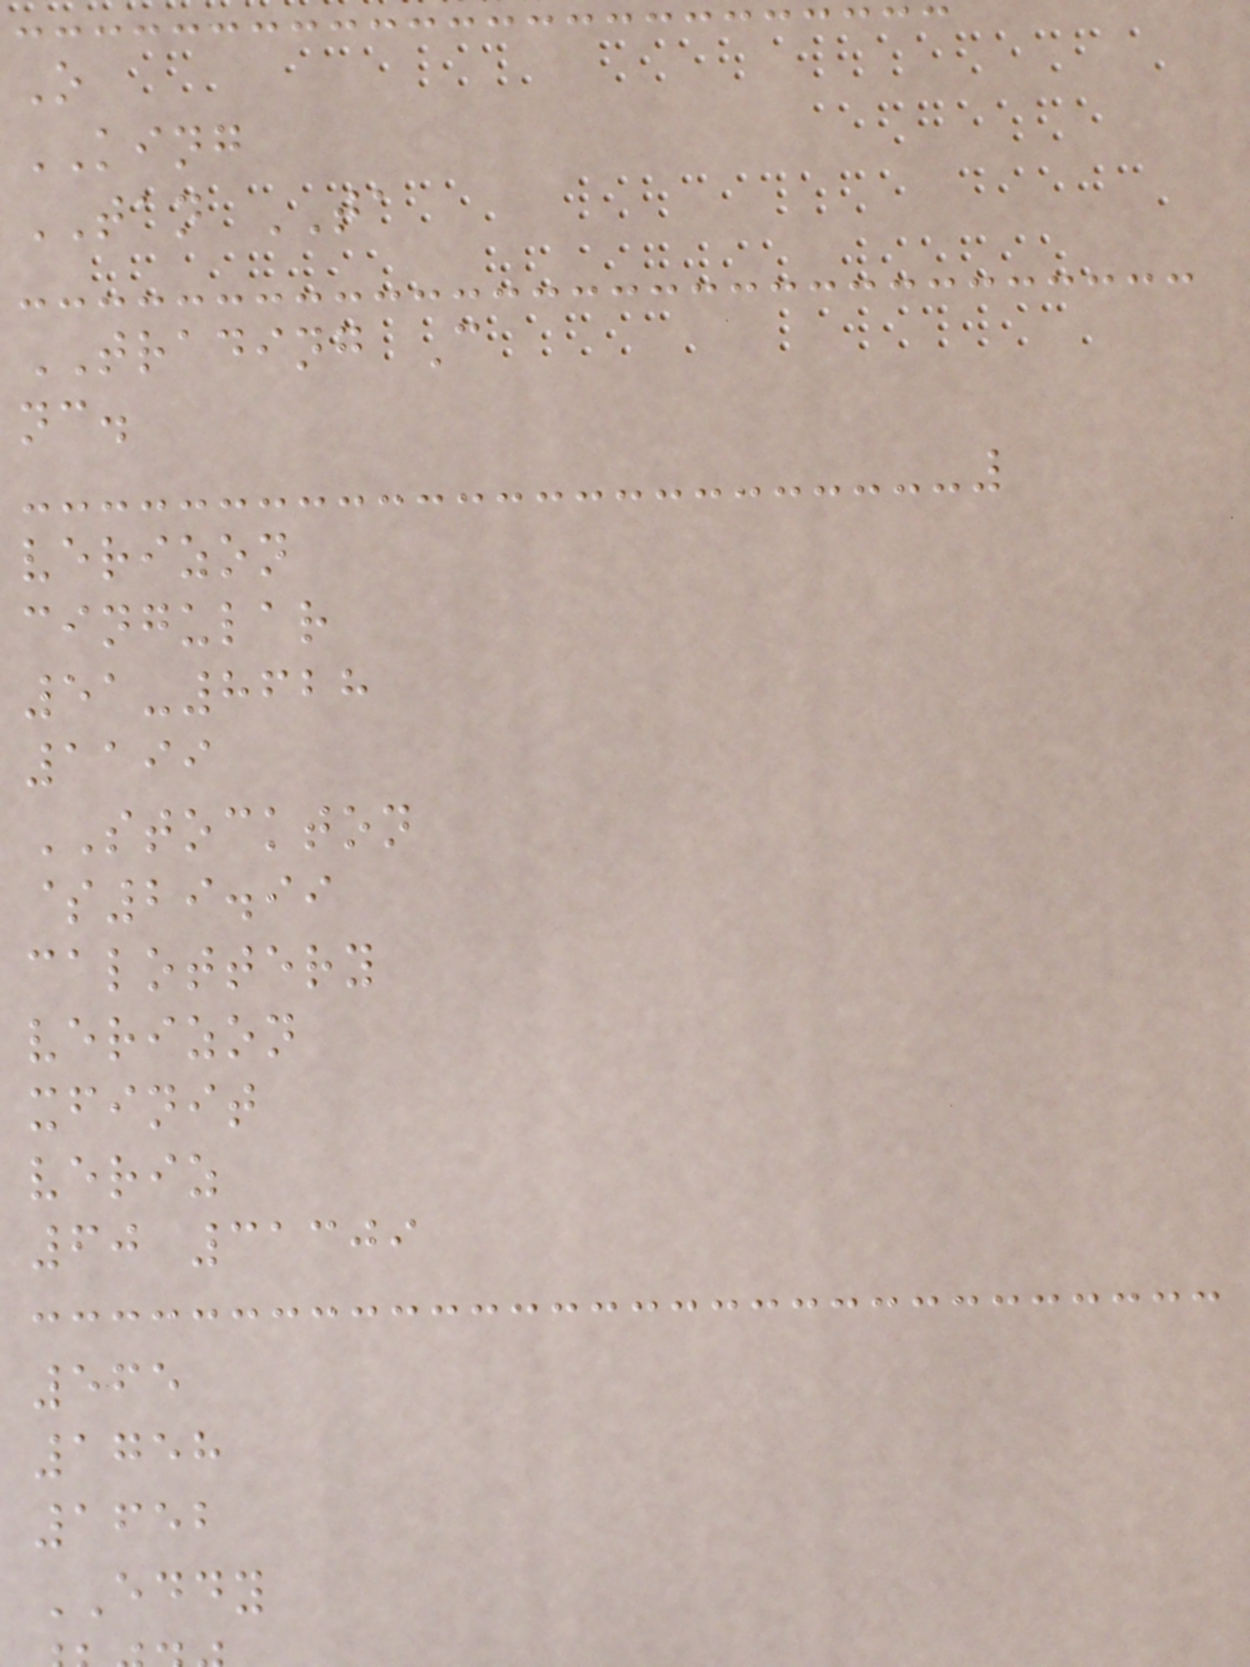O
KING
TAN TA
TRADING C
nc.
verizon
cingular
51-8628
1199
STOCKTON
$29.99
calottery
verizon
xfinit
veriz
60 31309
565
1758
1652
EDDY
